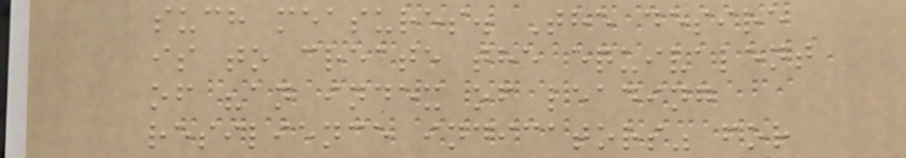such measures. The desire
is to create the equivalent
of "an index of leading
resilience indicators" for
